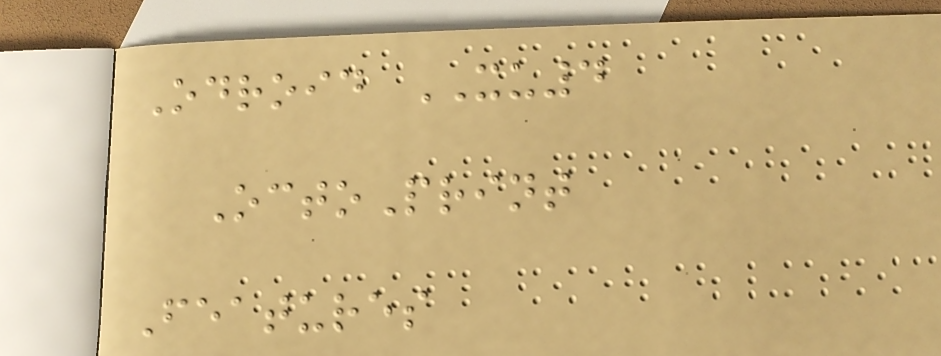Odroid XU4
OctoPrint
Features
